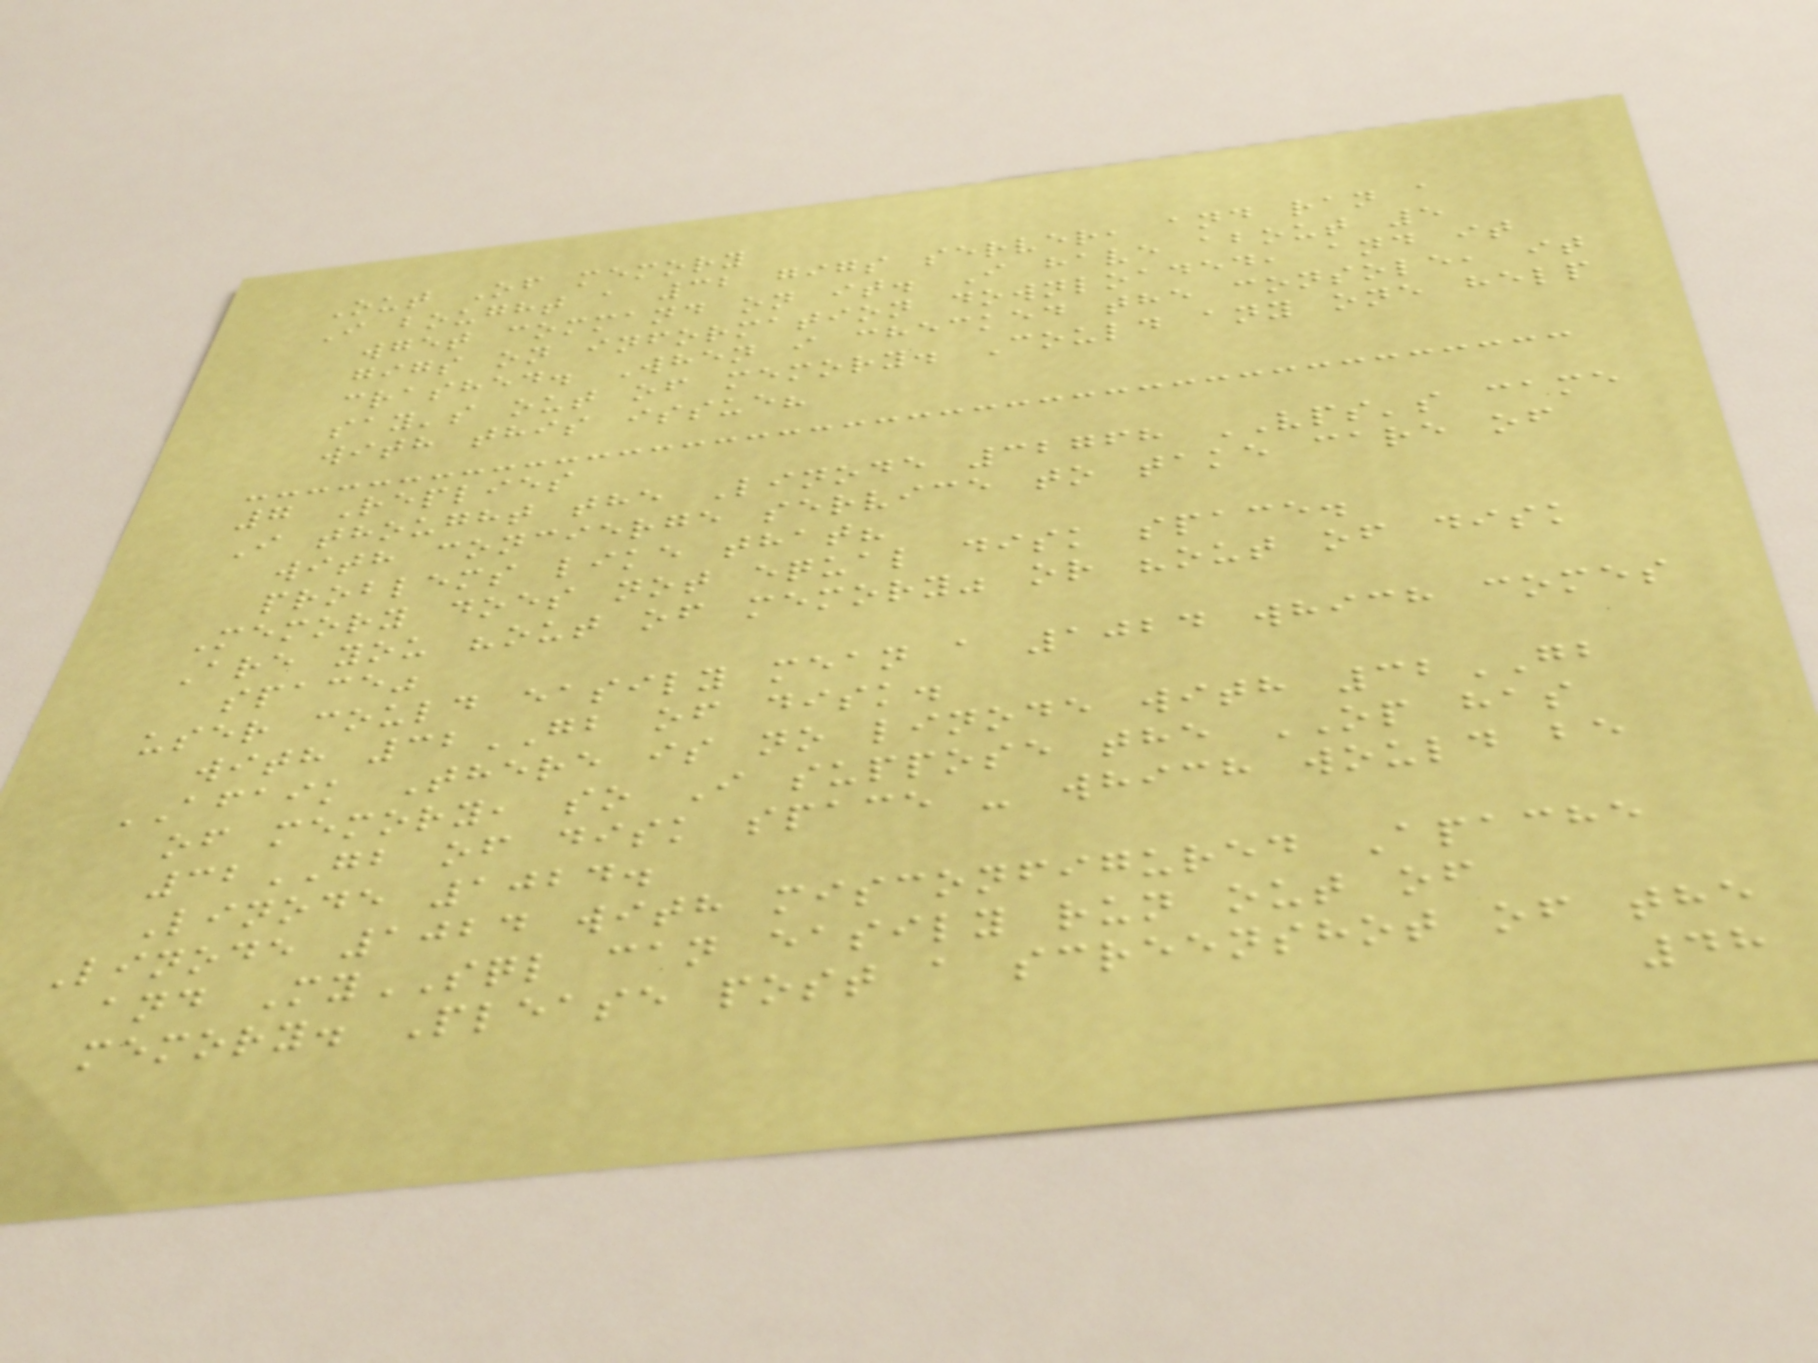Out Of memory
I bought a 32 gigs server, and ran a
wget command on it. I have about 5
gigs on information downloaded, and it
crashed. When i checked the console, it
say's out of memory. Could any one help
with this issue?
7 Replies
I thought the Linode 32768 VPS's came
with concierge service to take care of
problems like that?
Memory does not equal disk space.
Are you "out of memory" or "out of disk
space"
user could easily mean a 1024 which comes
with 32GB of disk.
AFAIK There is no linode with 32GB
of memory, so I suppose the OP has
32GB of disk space - which would be
Linode 1024.
Linode 1024 with misconfigured Apache
and MySQL can easily run out of
memory. Please post a screenshot of the
48
